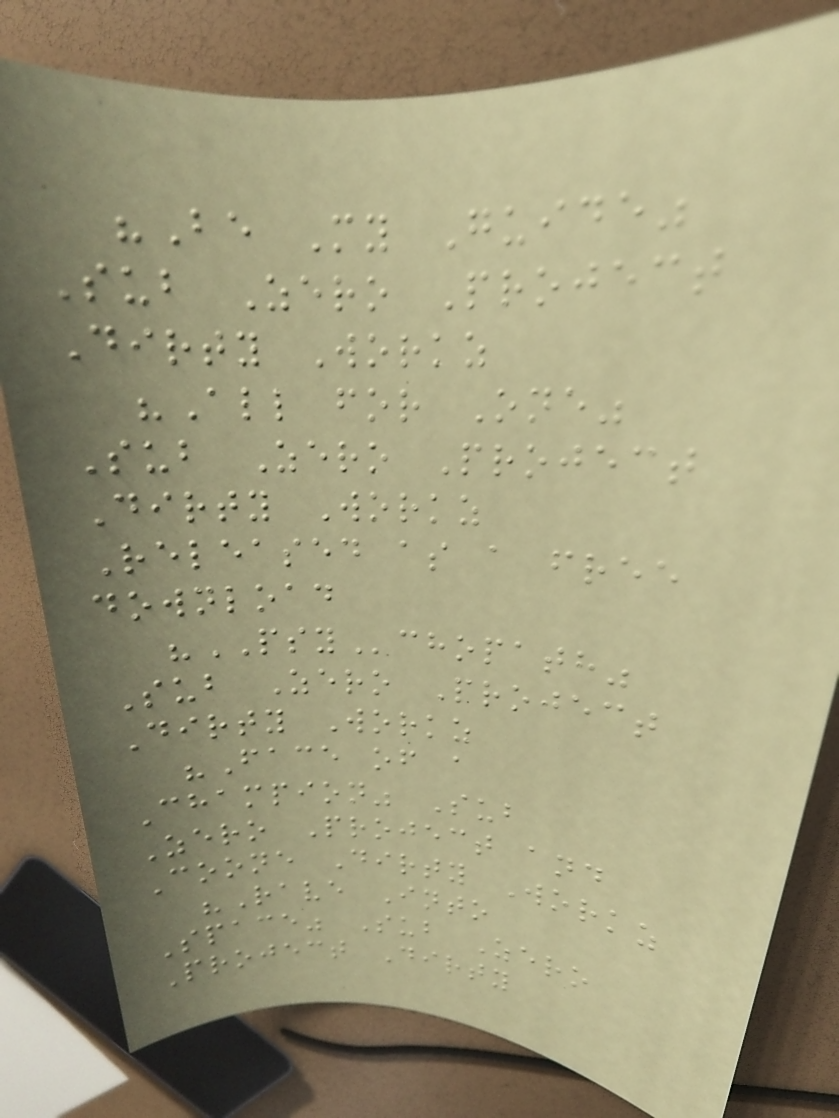"Be My Guide"
Sub Zero Project
Dirty Workz
"All for One"
Sub Zero Project
Dirty Workz
Released as a free
download
"PSYchopath"
Sub Zero Project
Dirty Workz
"Face of a
Champion" Sub
Zero Project and
Coone Dirty Workz
"Rave Into
Space" Sub Zero
Project Dirty
